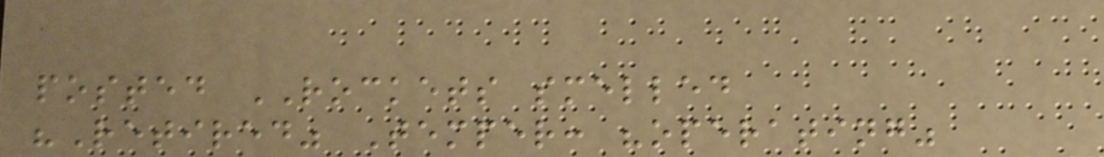posted ROCKETS smelled
"Retired" Temper: "operating"
